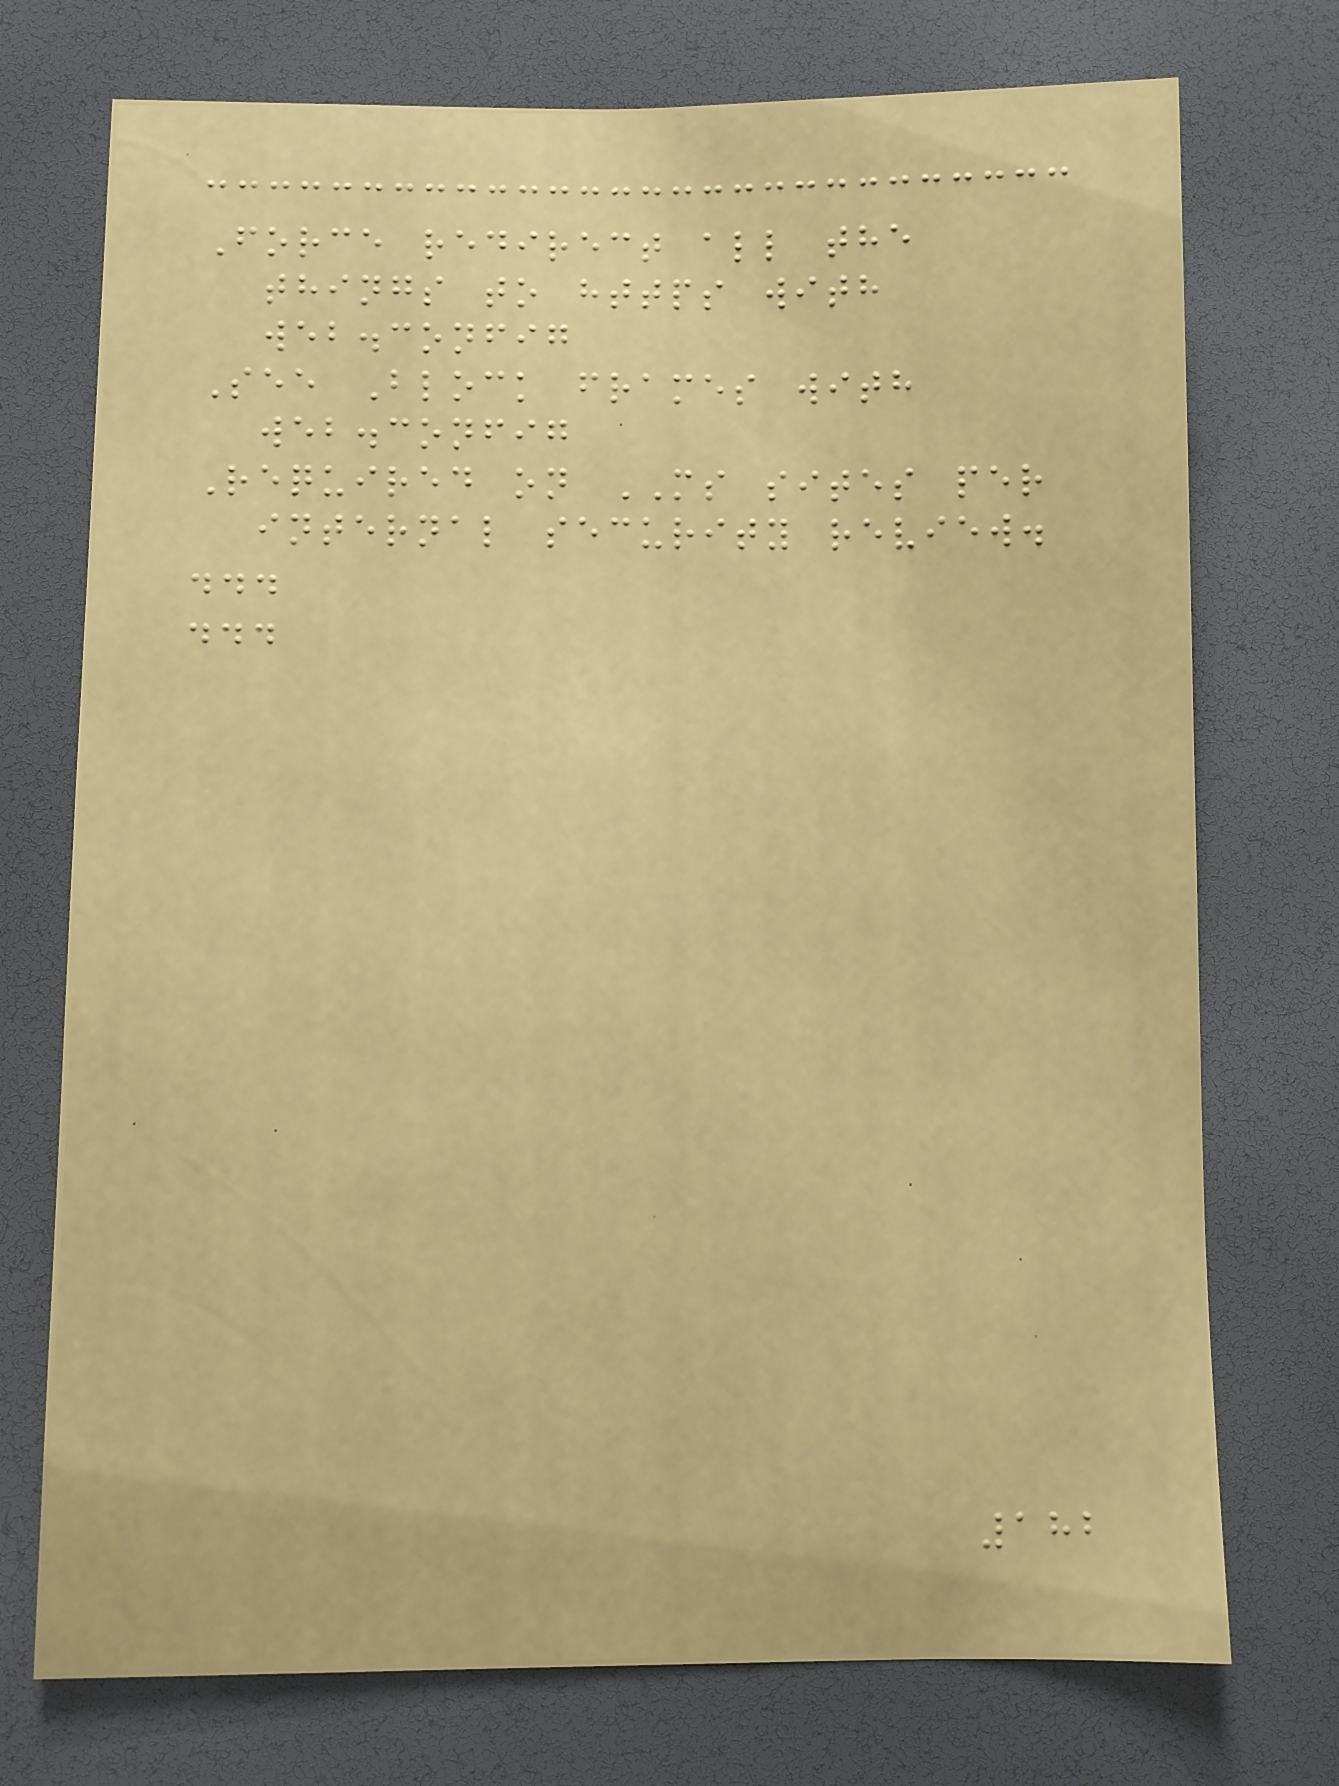Force redirect all the
things to https with
web.config
See Block frames with
web.config
Required on MS sites per
internal security review.
...
...
182
